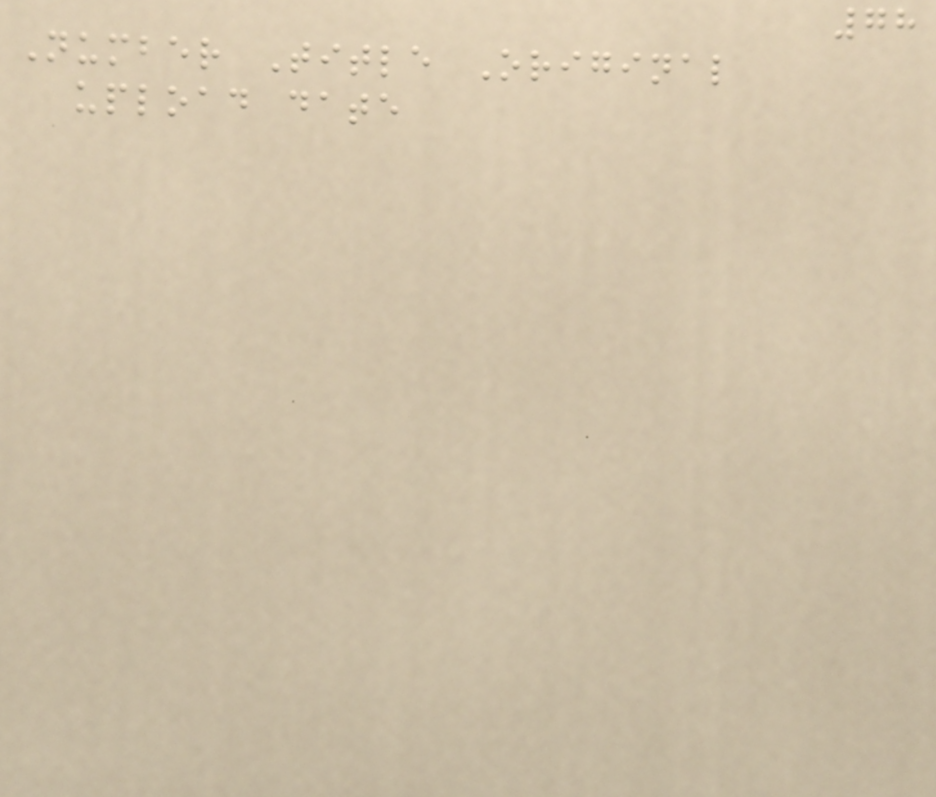78
Number Title Original
upload date
